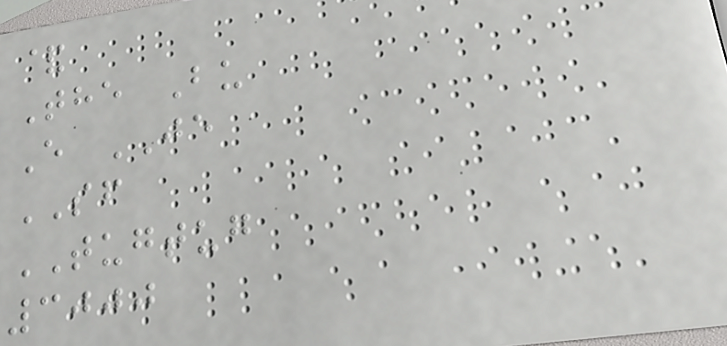&
The Bu
E JE
SF
TUGTUG
3000
